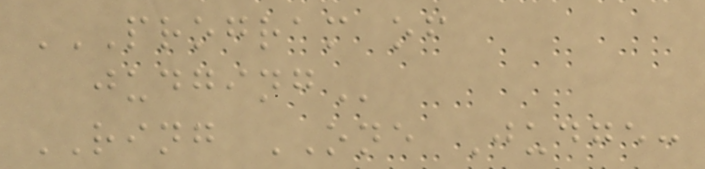PROGRAM OF
JUDGING
RING ONE Judge:
